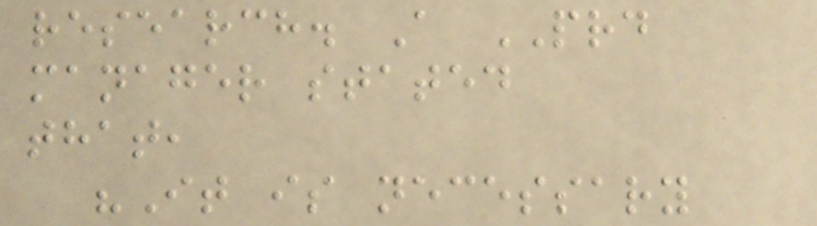research. A PRD
manager stated
that,
"It is necessary
